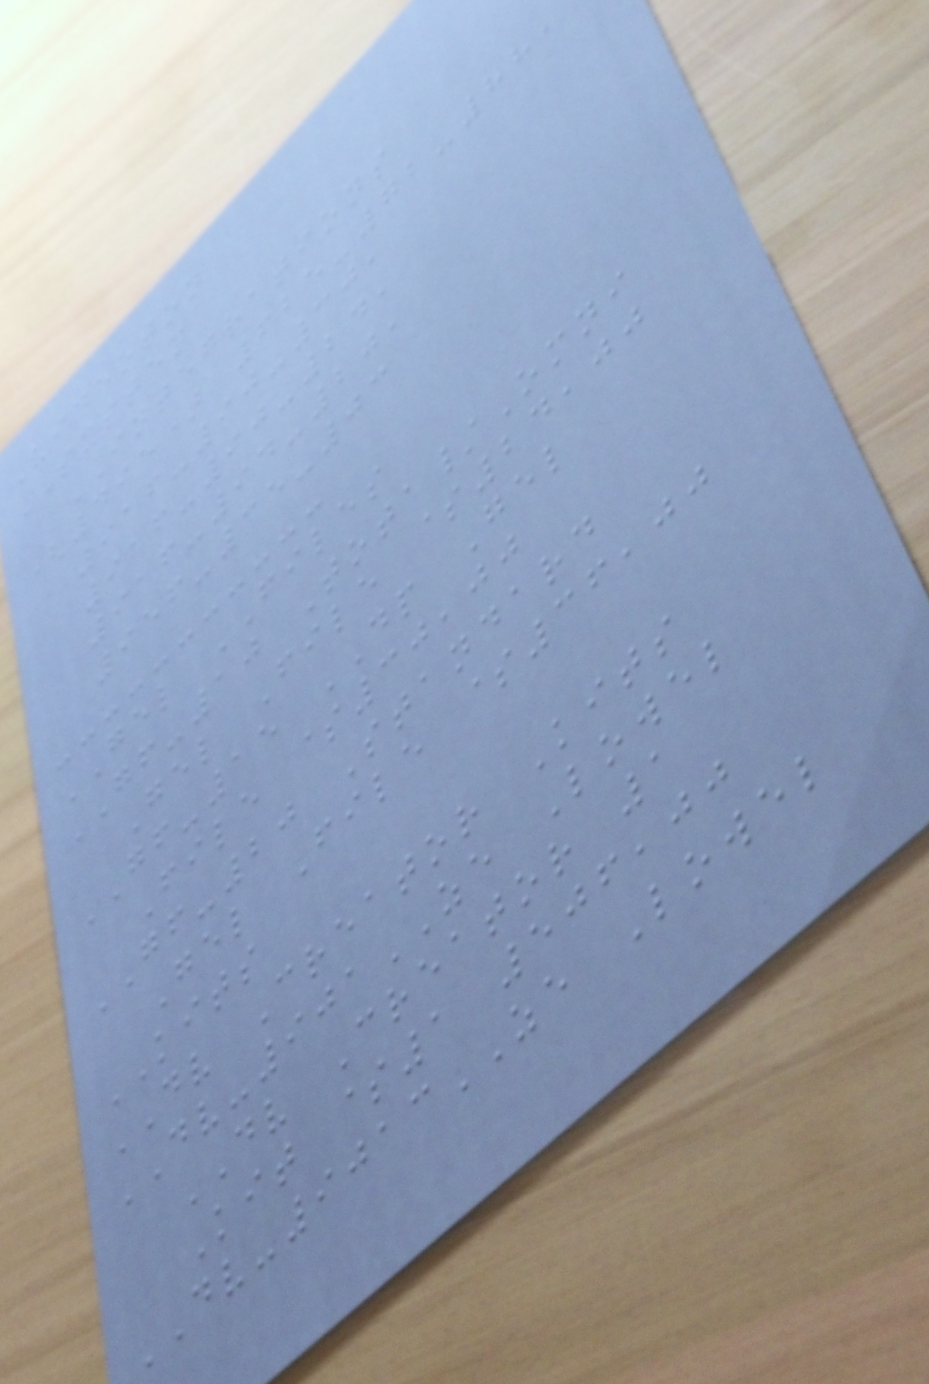Videoton
SYSTEM
INTEGRATIONS
(495) 625-72-88,
916-90-30,
916-90-24,
916-94-20,
956-35-03
GEL FILES
GF-10 Tota/Omni
Gel File $24,00
GF-15 DP Gel
File $30,00
GF-20 Standard
Gel File $36,00
KITS
DV Creator Kits
DV-901ZE Lowel
DV Creator 1
Kit $1 506,00
DV-9013ZE Lowel
